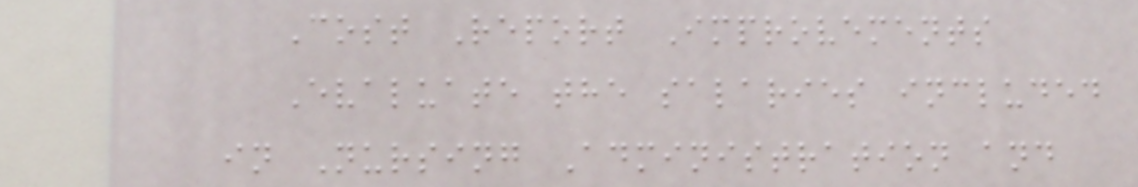Cost Report Improvements
Evaluate the salaries included
in Nursing Administration and
